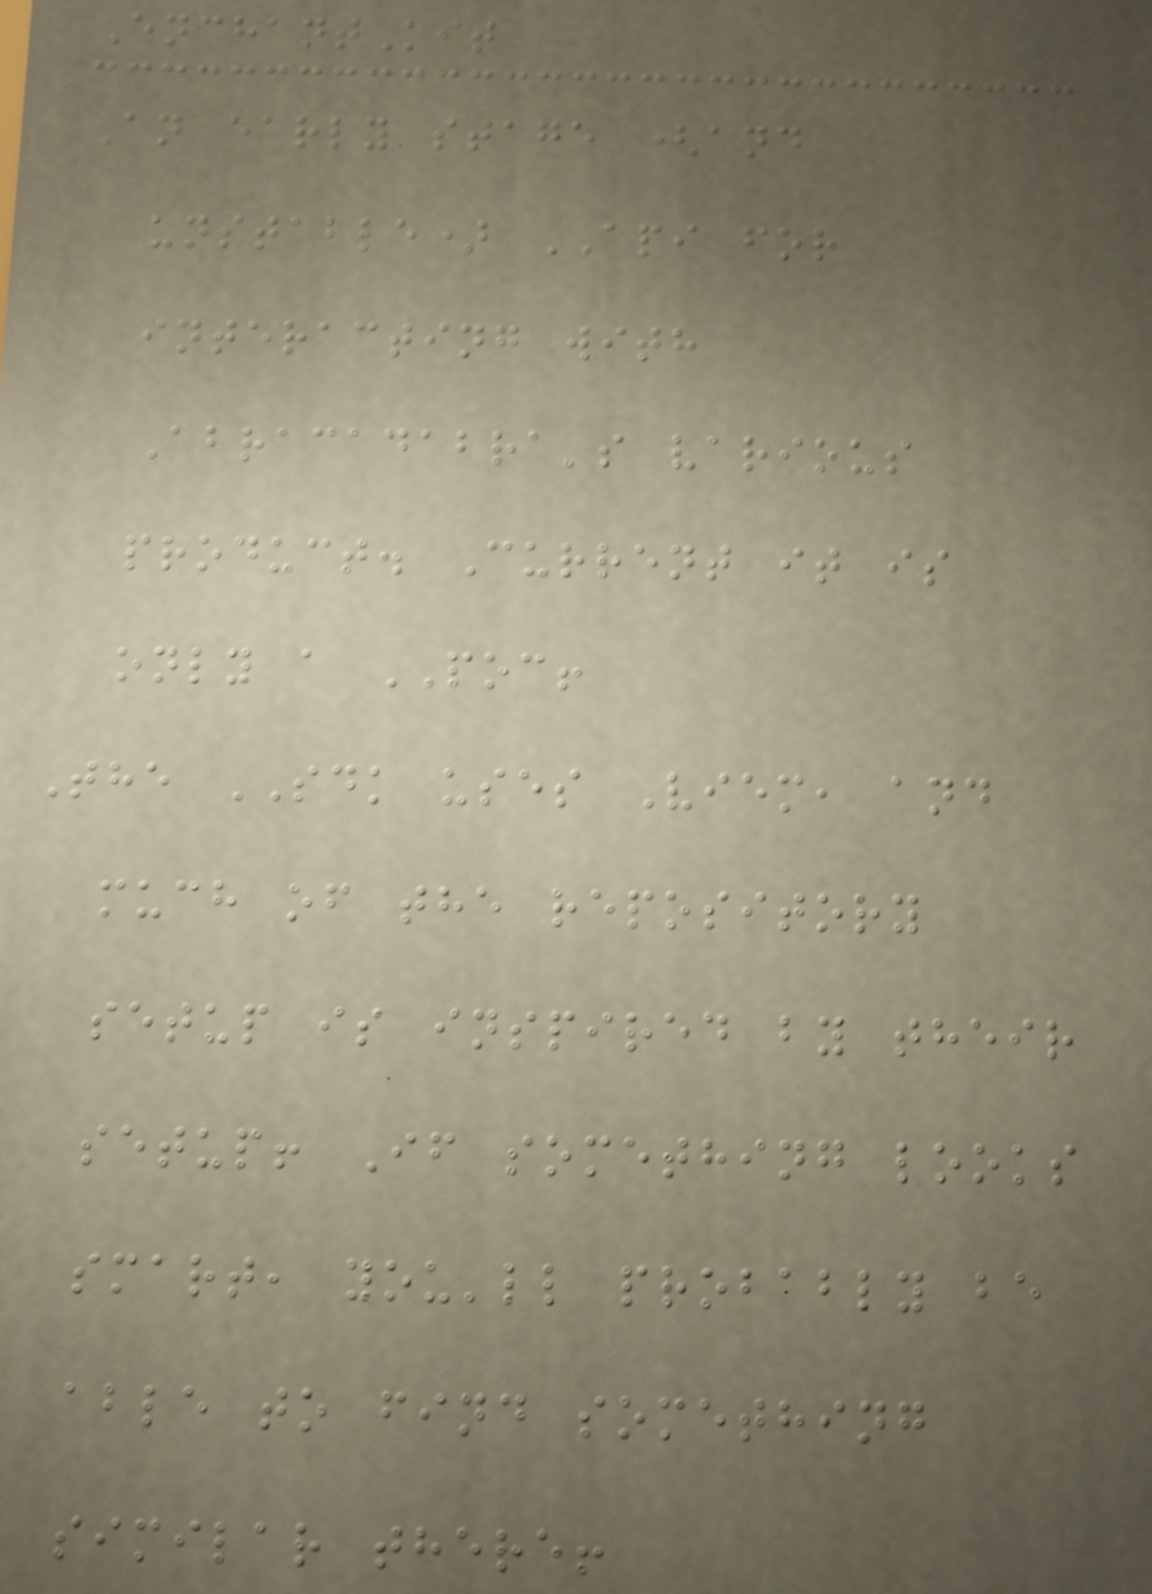EnchantKit
An early stage (and
unstable) API for
interacting with
Abracadabra's various
product. Current it is
only a POC!
The SDK uses Viem, and
much of the repository
setup is inspired by their
setup! If something looks
smart, you'll probably be
able to find something
similar there!
